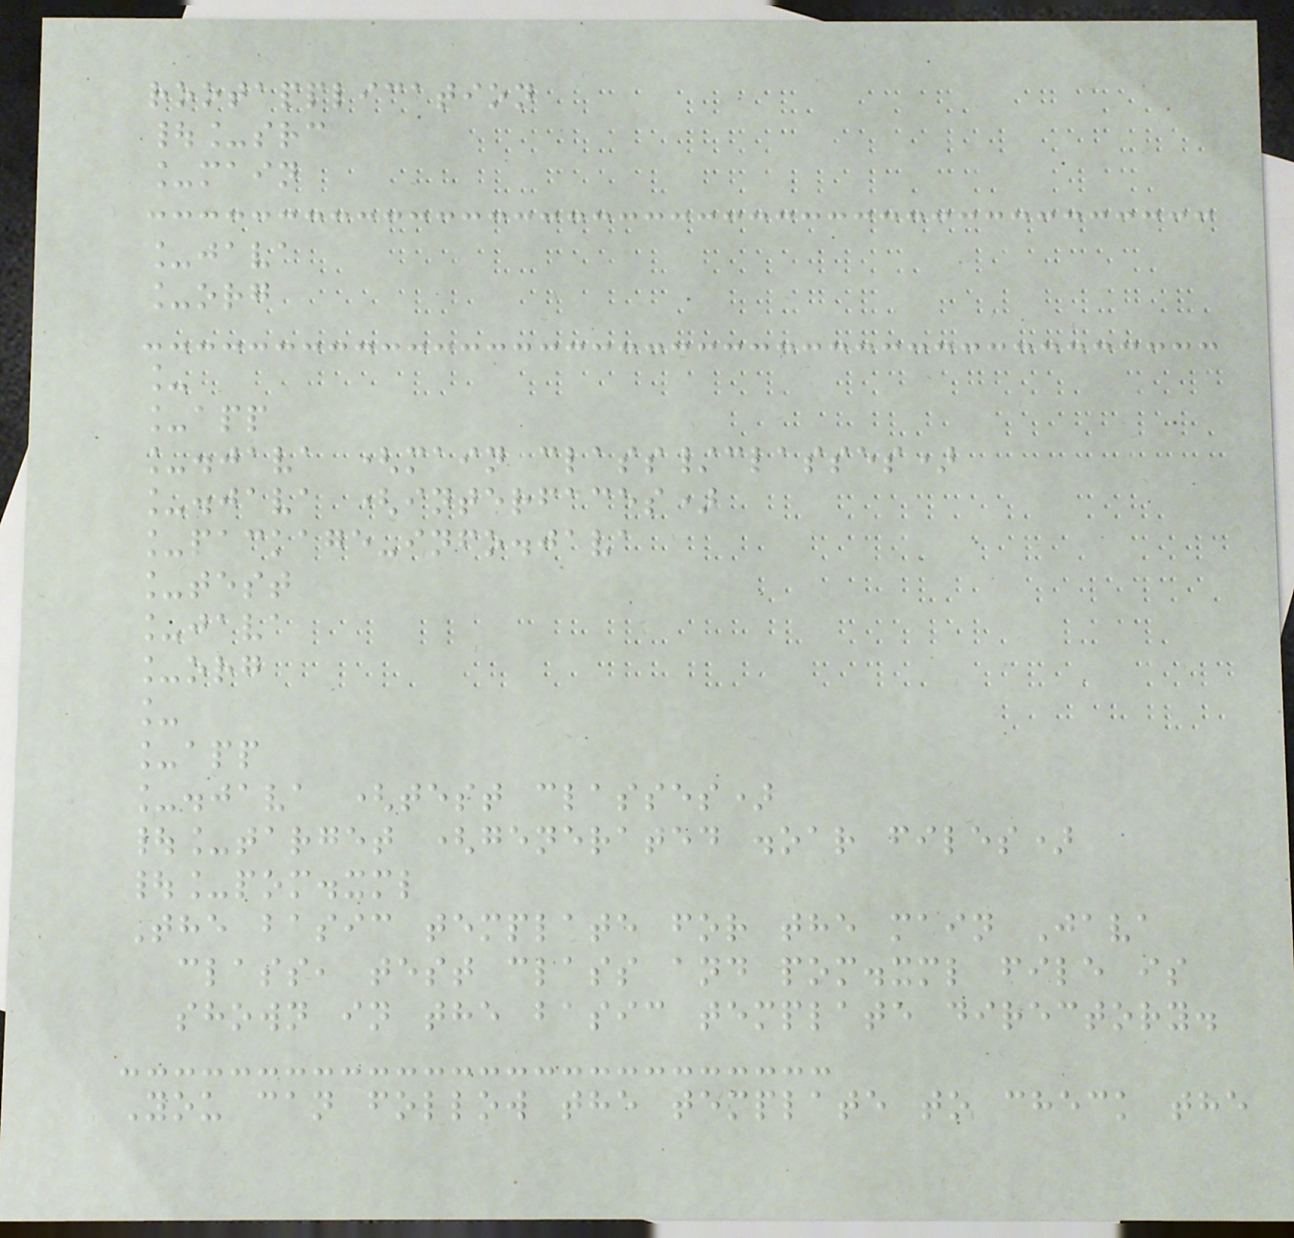rootapplication
|_src
_main
_java
_org
_
_app
_.java (main class/classes)
_.java (interfaces)
_package-info.java
_test
_java
_org
_
_app
_.java (test classes)
|_target (generated .oar files)
|_pom.xml
The basic template for the main Java
class, test class and pom.xml file is
shown in the basic template directory.
You can follow the template to check the
